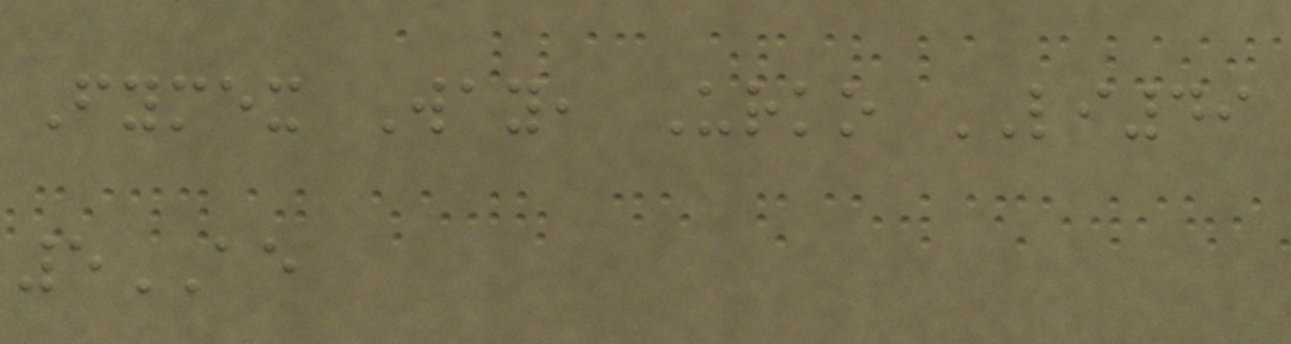Fymex Way, Urko LI49
5AE
